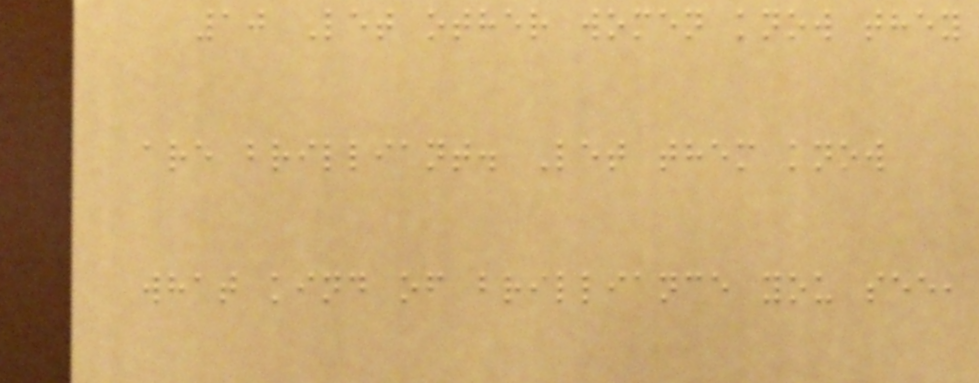10 Let other women know they
are brilliant. Let them know
what kind of brilliance you see,
